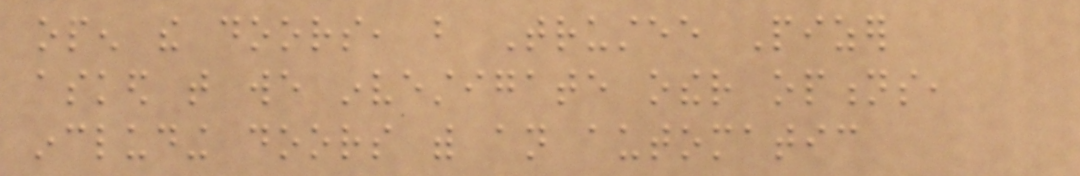open the doors, but Trustee Pizer
asked that we investigate other options,
including doors with an automatic
